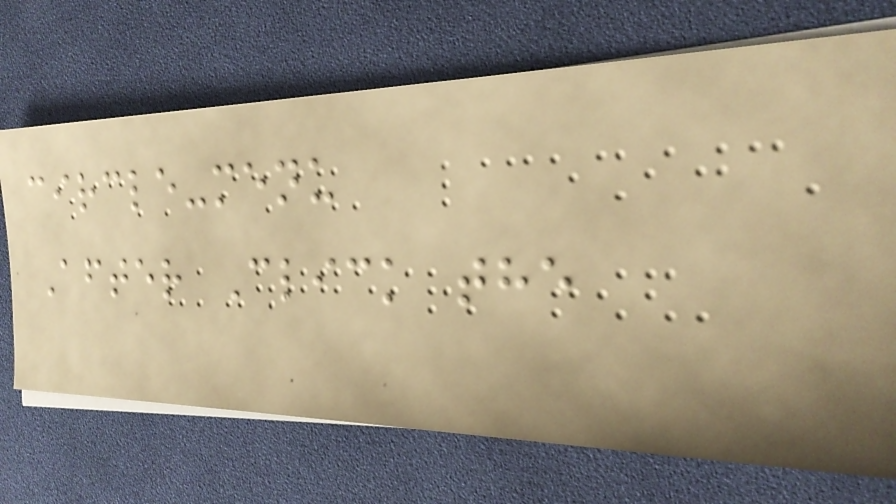circle-menu
After Click the
